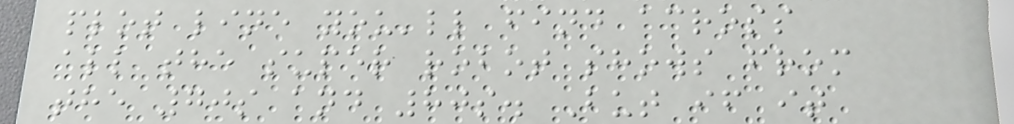plot line you'll find across
all the super robot shows from
the 70s and 80s. But if it
